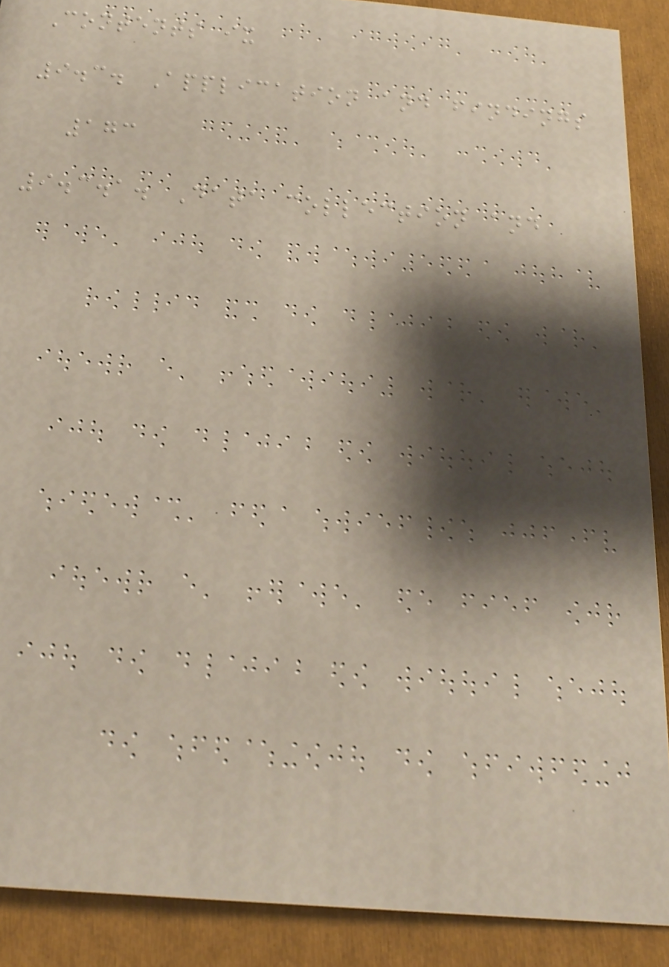Contents ix
9.3. Application and findings
173
9.3.1. Data collection and
